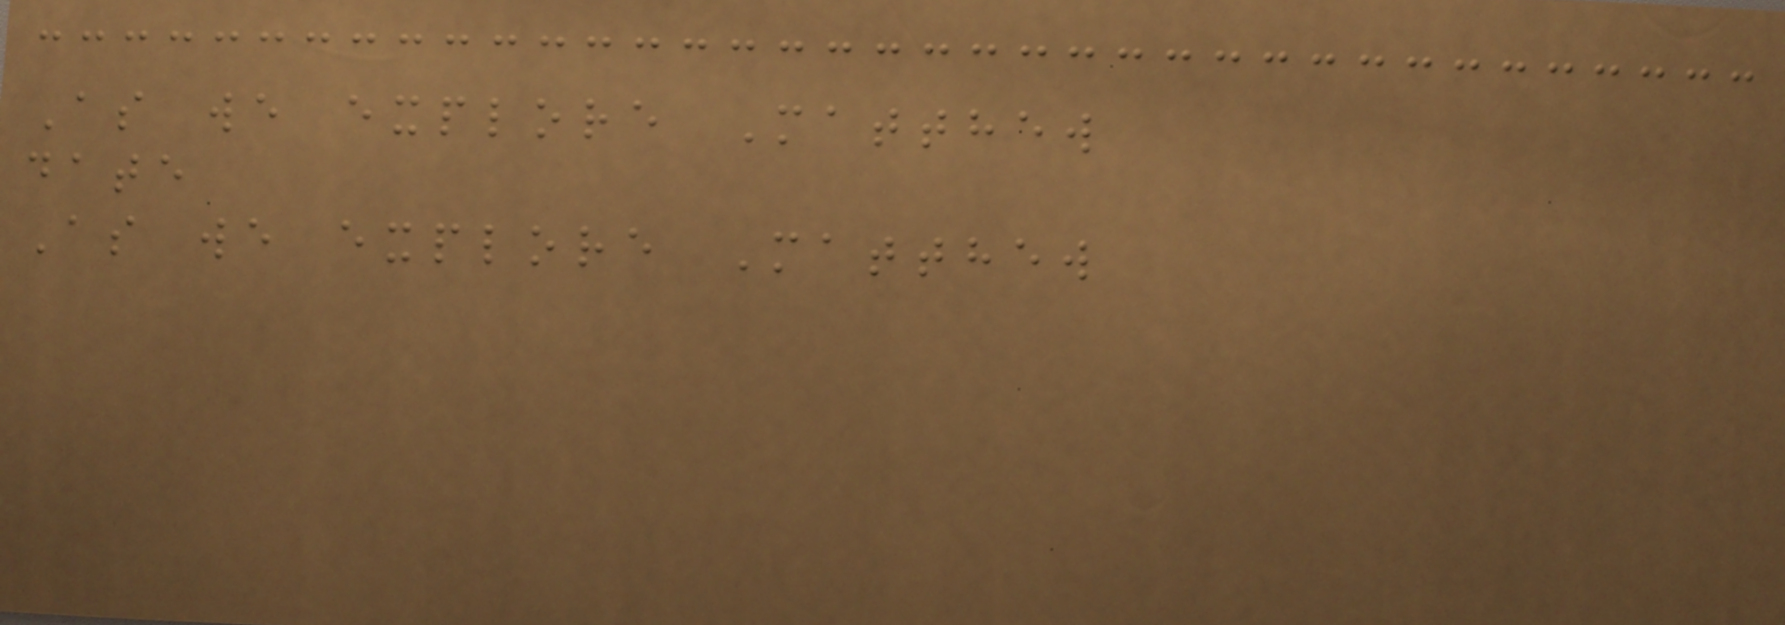As we explore Matthew
date
As we explore Matthew
